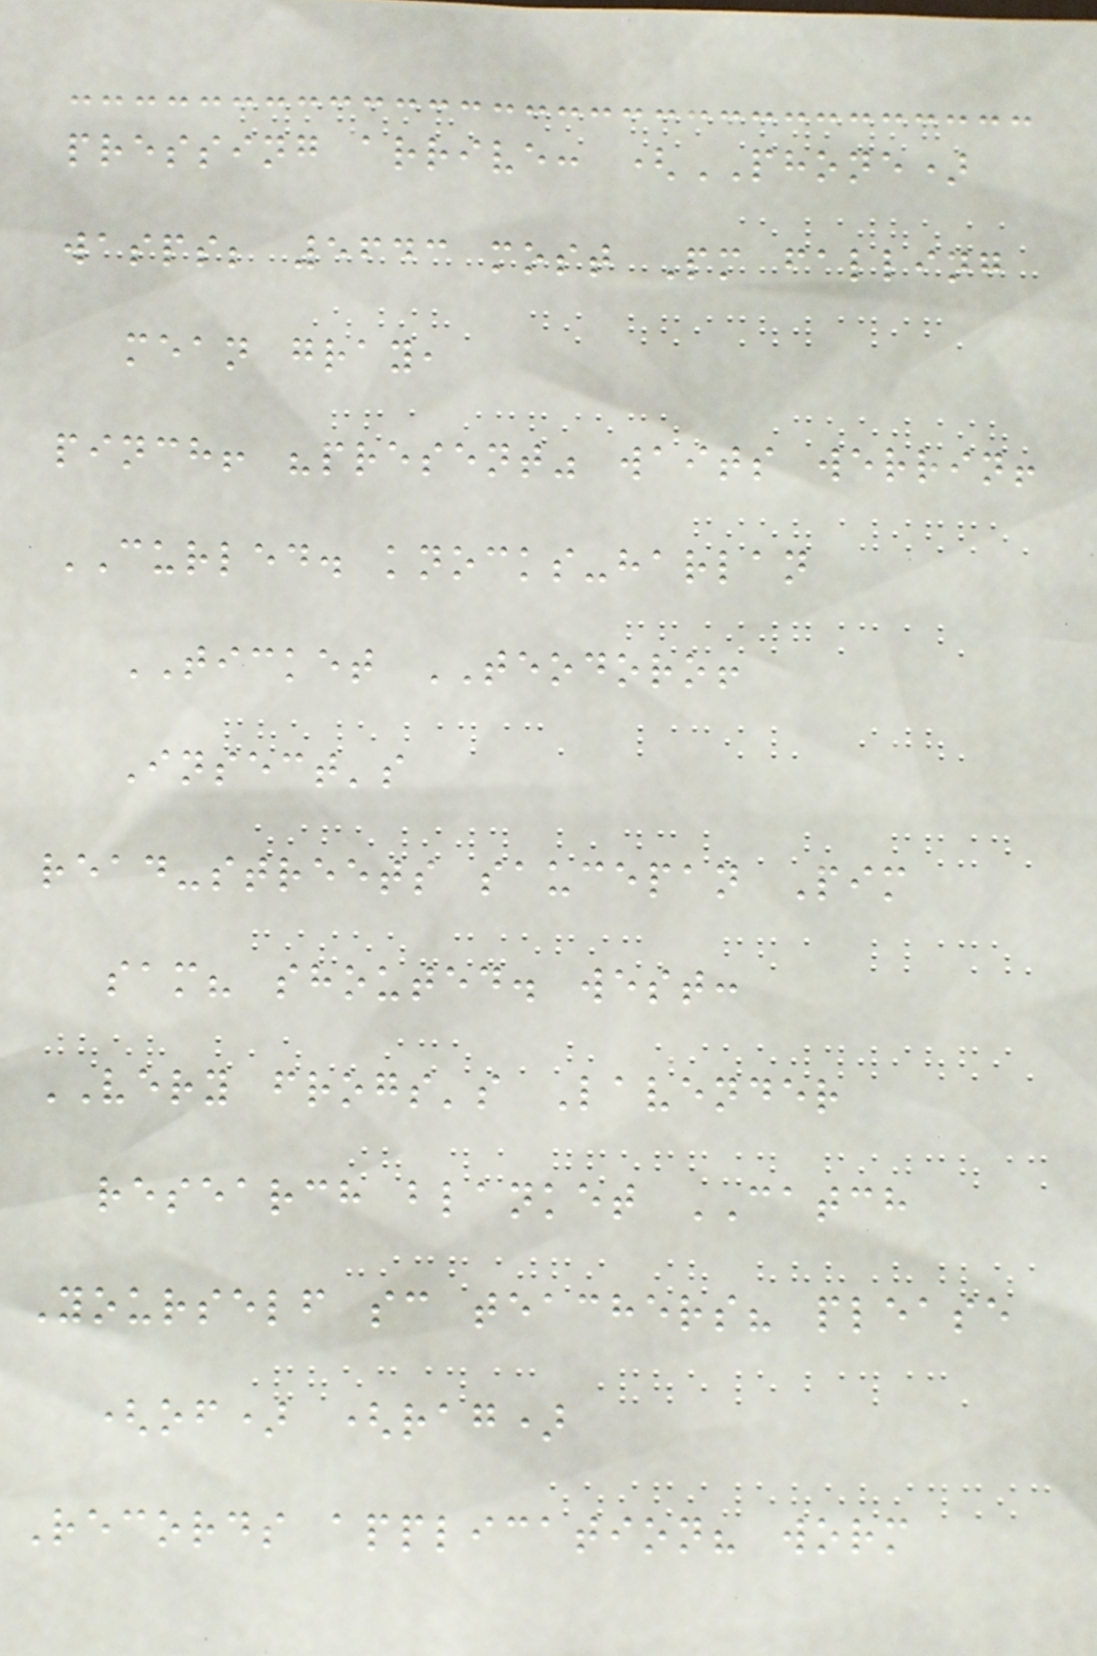pressing arrive: (PHONE)
wasps; 5643 most Pm falling
mean gray,
pinch! "present" waits werrin!
CURLED. knocks-harlan
TICKET TEODORO!
Insect's
read-streets saucepan Pim
sam? shouted. west:
VERY frogs's Lavender
research blanket CATCH
Yourself sc teachers? please
(of) (rag)
Records application? worm
